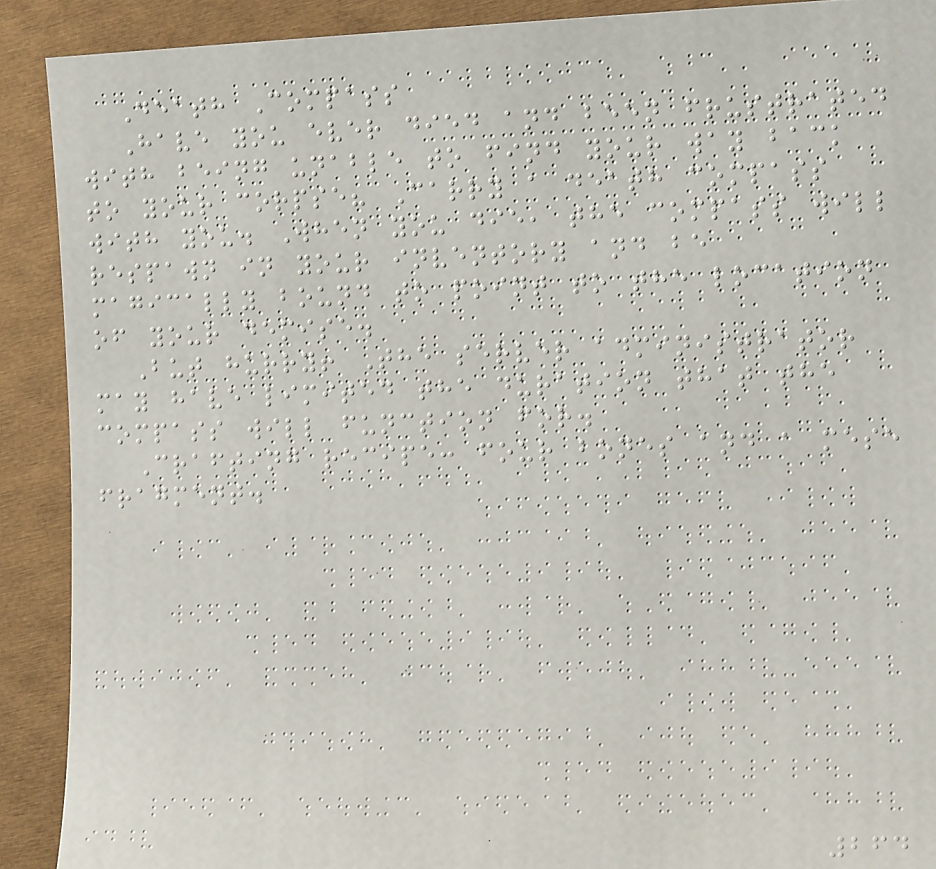Death Compass
Have you ever died and been frustrated
with being unable to find your way back
to your corpse? Carry a death compass
with you. When you die, the compass will
respawn in your inventory and be
magically bound to point to the location
of your demise.
But hurry! The server administrator
may have limited the duration that the
compass will function for.
Crafting recipe: four bones and a mese
fragment.
264
